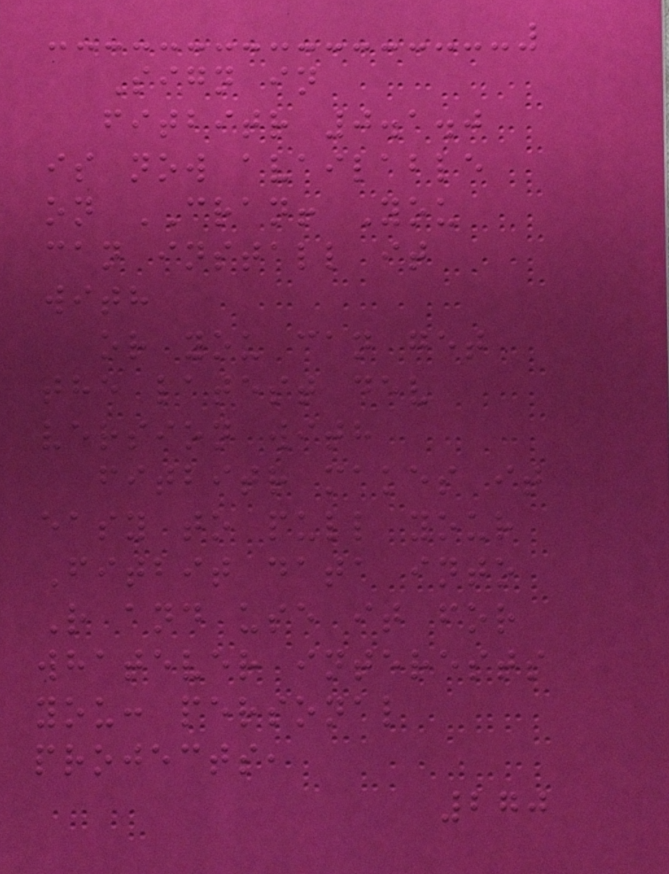Sign in
fitbitr 0.1.0
is now available
on CRAN! You
can install it
with
or you can get
the latest dev
version with
fitbitr makes it
easy to pull your
Fitbit data into
R and use it for
whatever interests
you: personal
projects,
270
